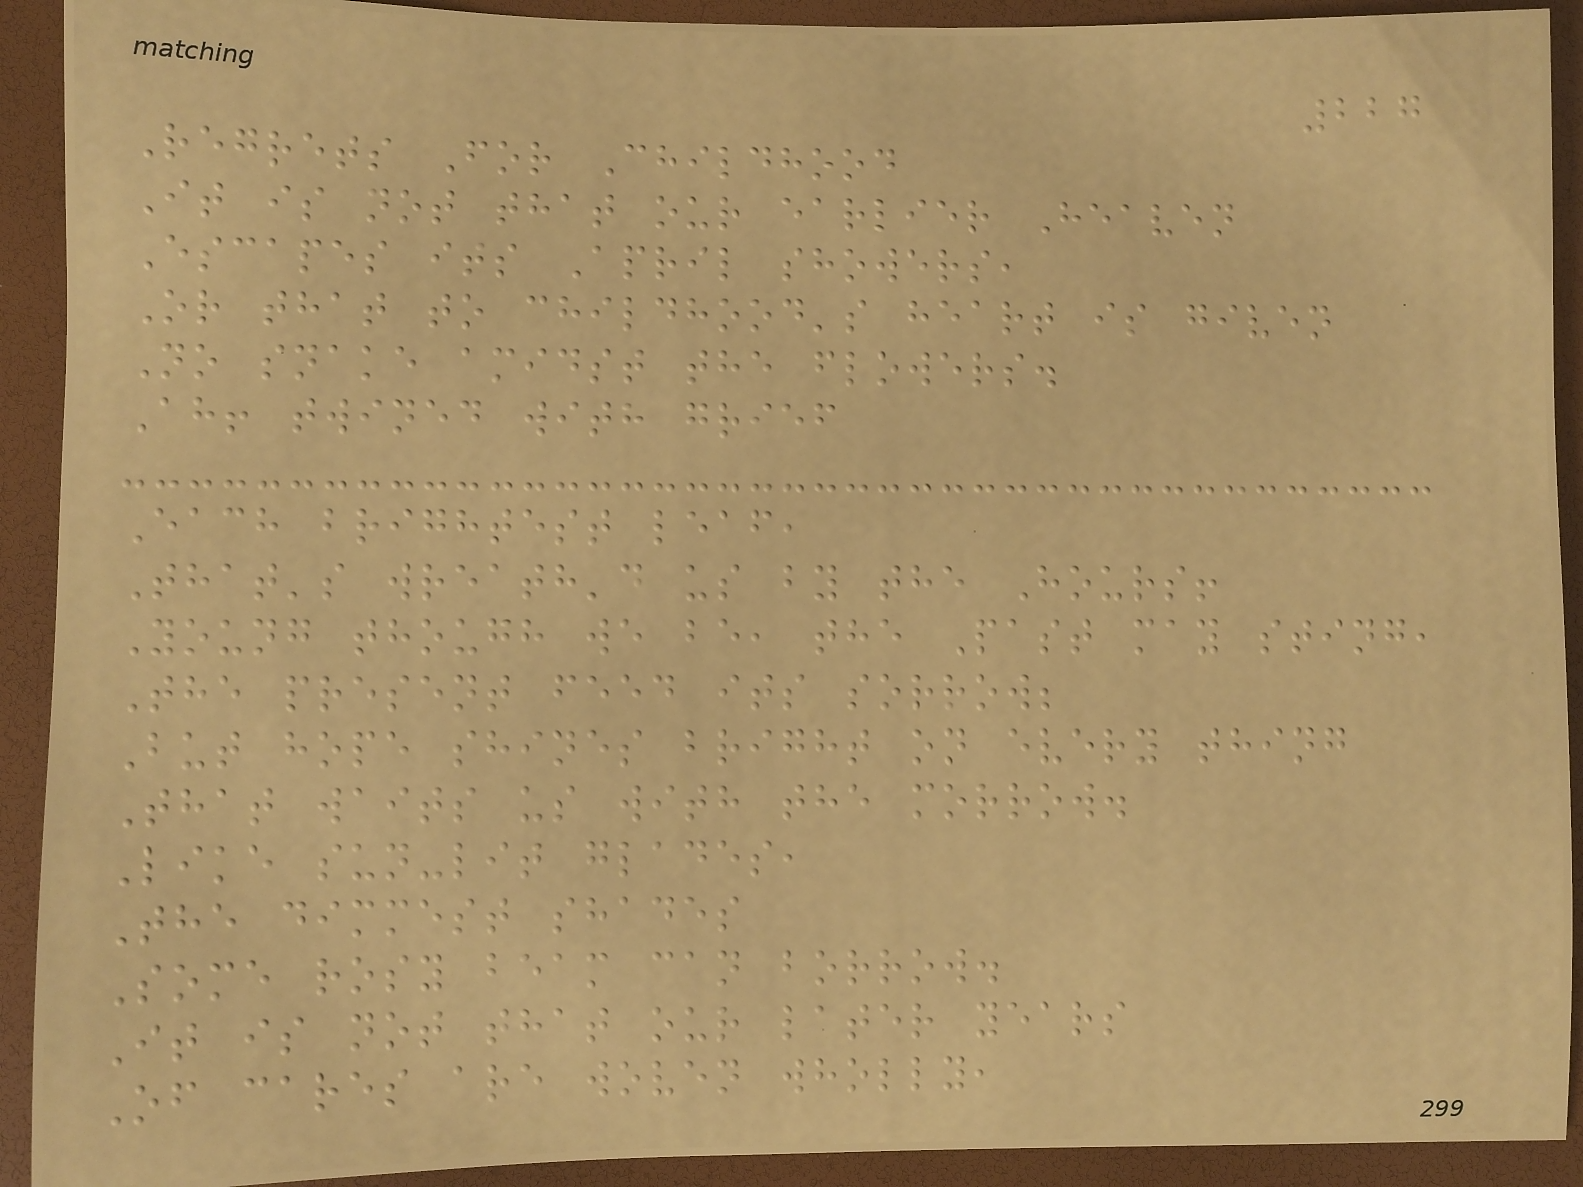227
Regrets For Childhood
It is not that our earlier Heaven
Escapes its April showers,
Or that to childhood's heart is given
No snake amidst the flowers.
Ah! twined with grief
Each brightest leaf,
That's wreath'd us by the Hours!
Young though we be, the Past may sting,
The present feed its sorrow;
But hope shines bright on every thing
That waits us with the morrow.
Like sun-lit glades,
The dimmest shades
Some rosy beam can borrow.
It is not that our later years
Of cares are woven wholly,
